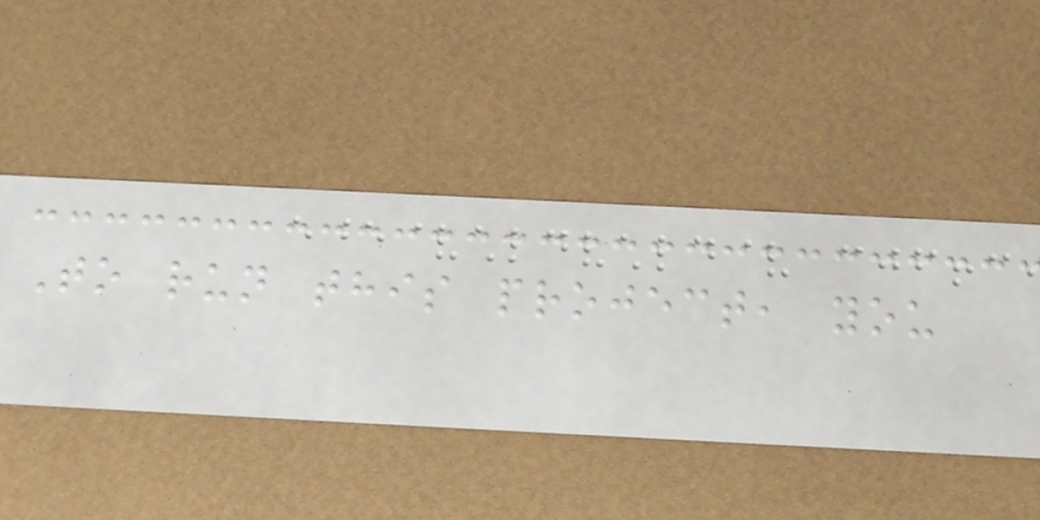To run this project, you
